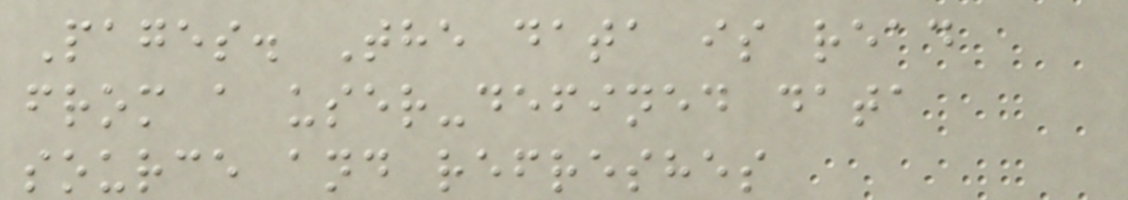Pages. The data is read
from a user-defined data
source and refreshes
